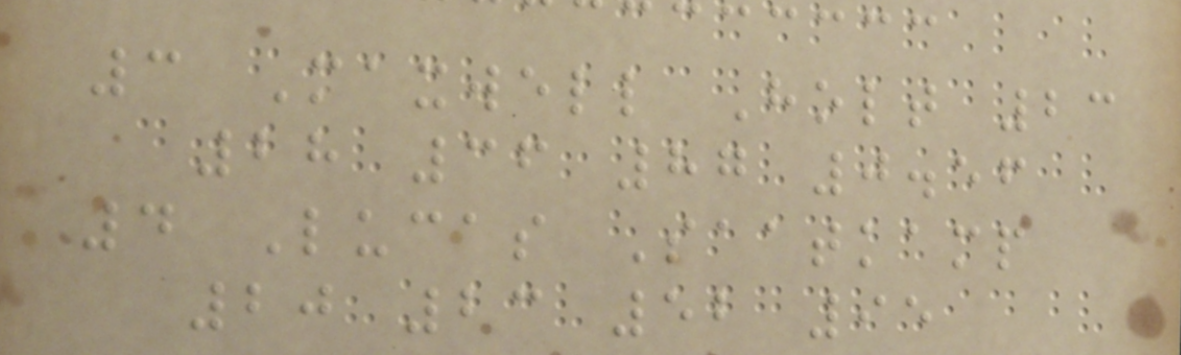3 Maxwell Holt 23
28 36 87 0.56
4 Lucas Saatkamp
20 23 52 95
